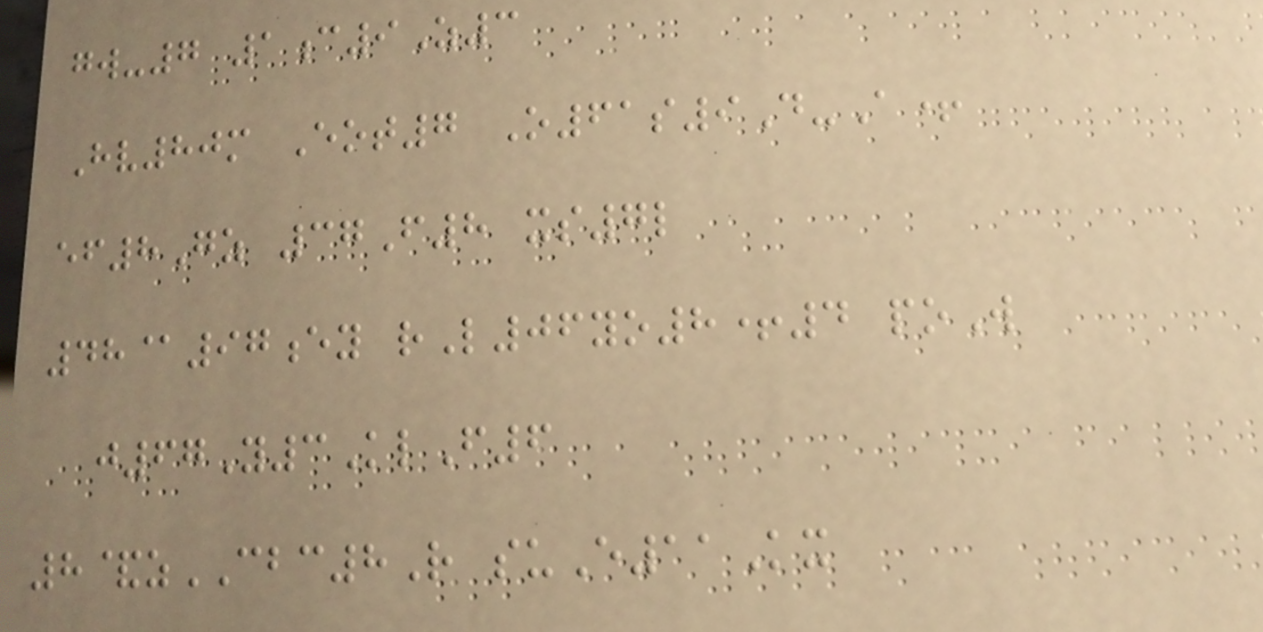gw-7 1c9Z3
Hv80m Eot7 O61s9D-A+
ef8Gz 37F8 xs7l
48@97ey rL06yo8+4 poW
j67Y3KlF6
8&zCBC8R suE11Kx
